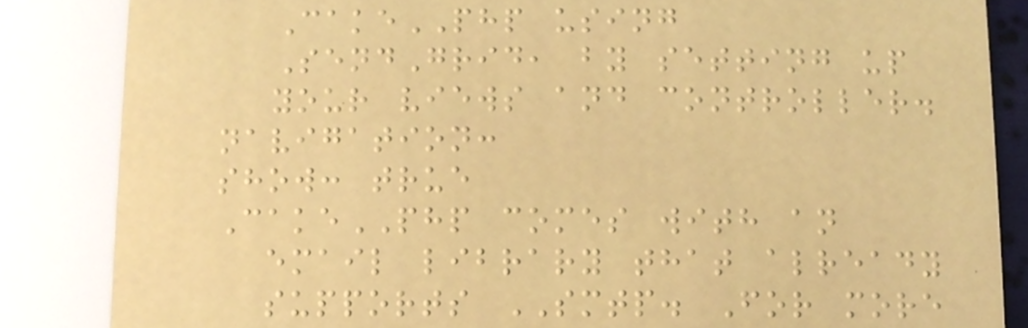CakePHP using
SendGrid, by setting up
your views and controller.
navigation:
show: true
CakePHP comes with an
email library that already
supports SMTP. For more
